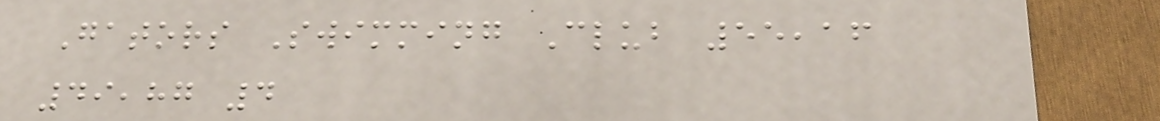Gators Swimming Club 55,16
49,87 4
